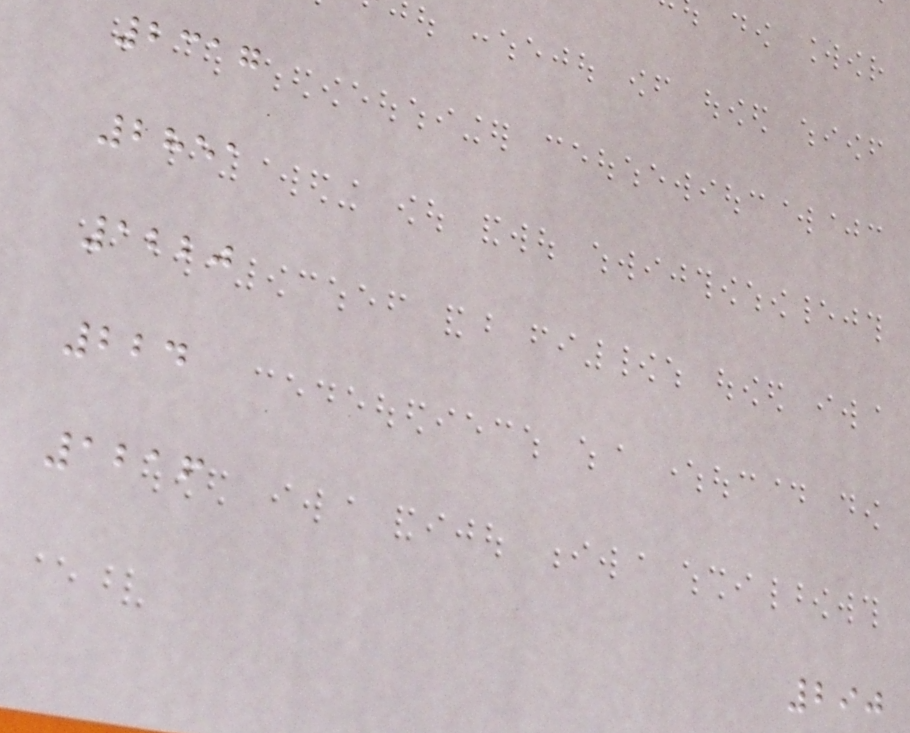2317
2851
1220
224
1216
290
